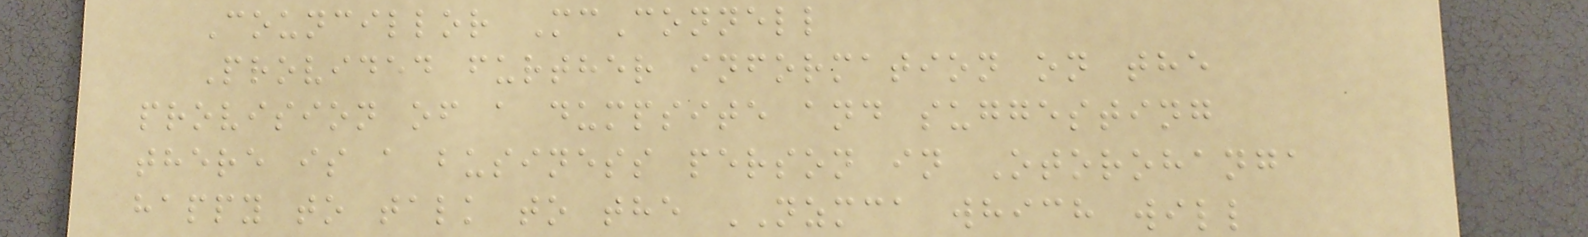Councillor McConnell
Provided further information on the
provision of a dumpsite and suggesting
there is a business person in Otorohanga
happy to talk to the NZMCA which will
